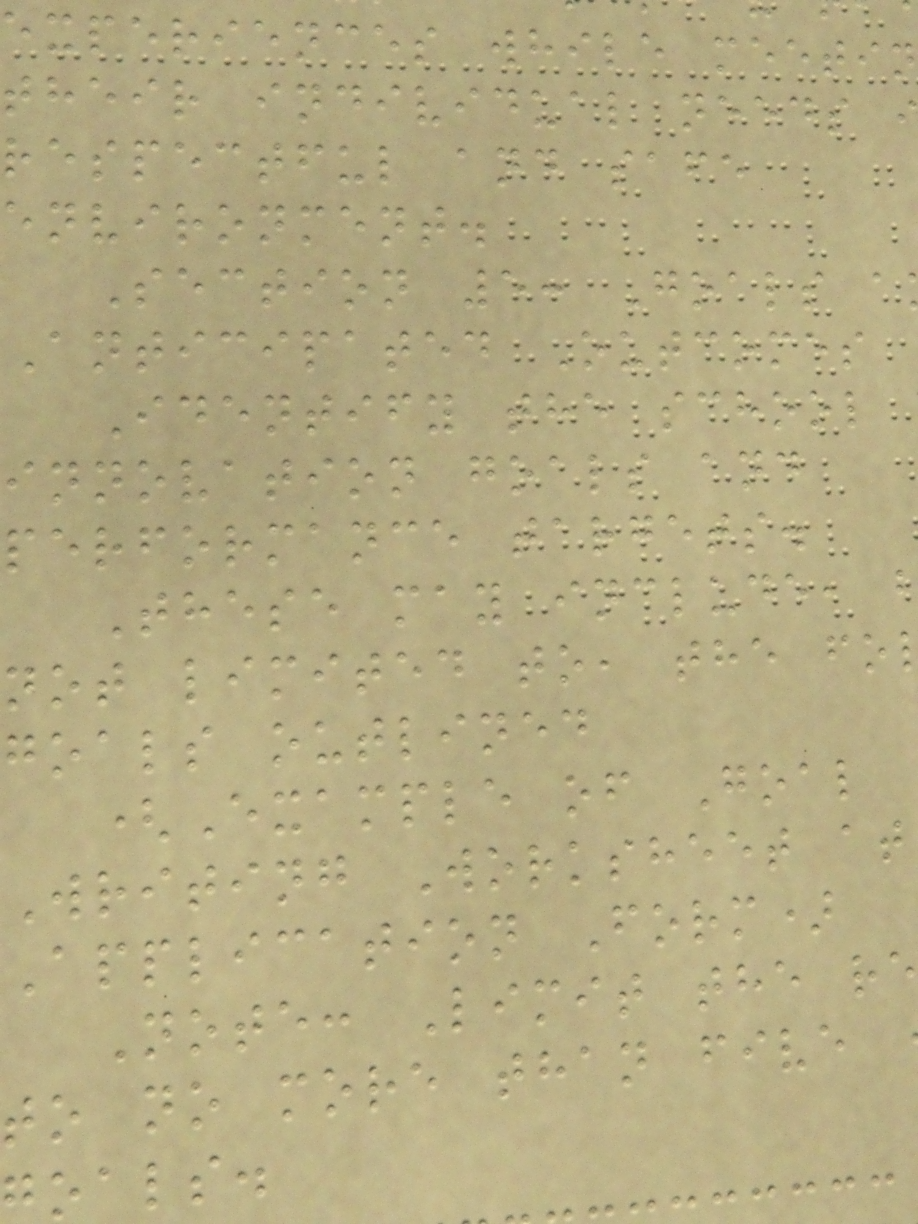experiences while meetin
their individual needs
respectful and safe
environment.
Section 5: Goals a
Anticipated Outcomes
Identify the school
innovation goals and
performance targets.
These may include,
not limited to, the fo
goals outlined
(Example of Goal
Writing Worksheet at
Application Form)
Note: Limit the re
to no more than five
oals.
